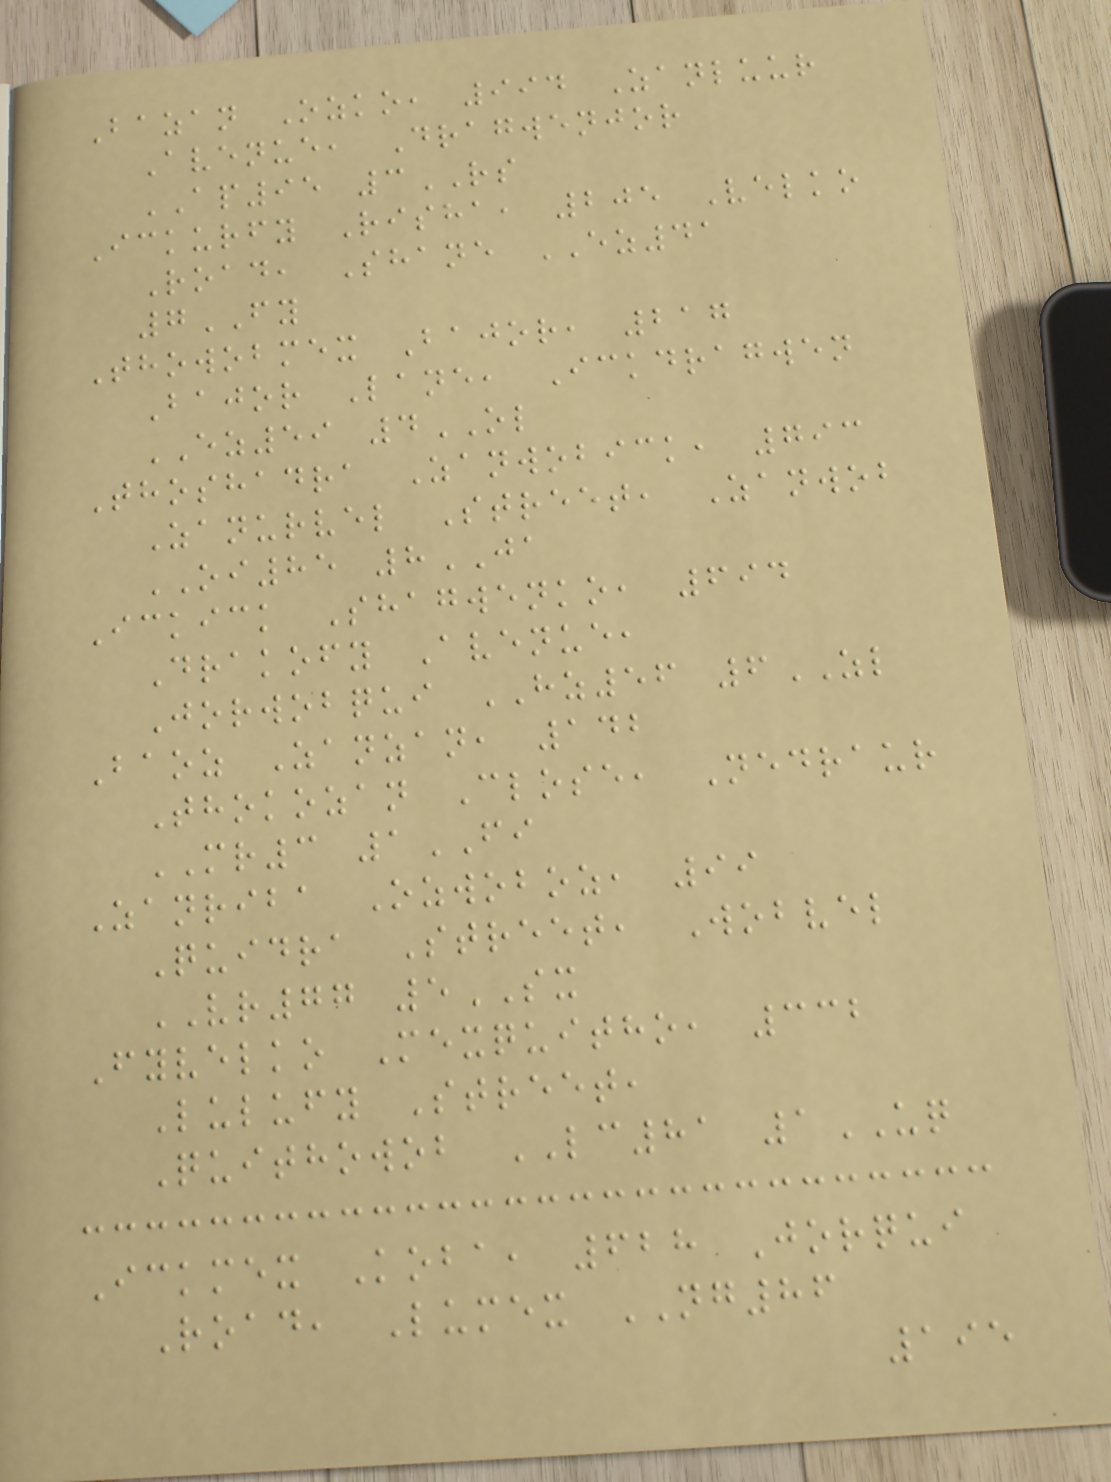Bazan Ozko, 994 Zanluur
Avenue, Dragwenjor
AP95 3RS
Ickurfy Risha, 205 Velko
Road, Shane EZ41
7FY
Thowobmex Bajor, 217
Bajor Lane, Ickdragwen
EZ59 4OL
Thoshadra Zanwobick, 793
Zanurvel Street, Zanwob
OI85 8JA
Ickick Shagwenko, 694
Drakofy Avenue,
Jorwobqui HZ56 6ZL
Baoz Zanzan, 142
Thokozan Close, Nedraur
MR3 1FI
Zanriba Ozwoboz, 99
Quidra Street, Wobvel
VR77 5SX
Fyvelko Mexquitho, 332
Lulufy Street,
Quithowob LC81 1UQ
Ickmex Koba, 628 Jorqui
Road, Lumex NG86
195
